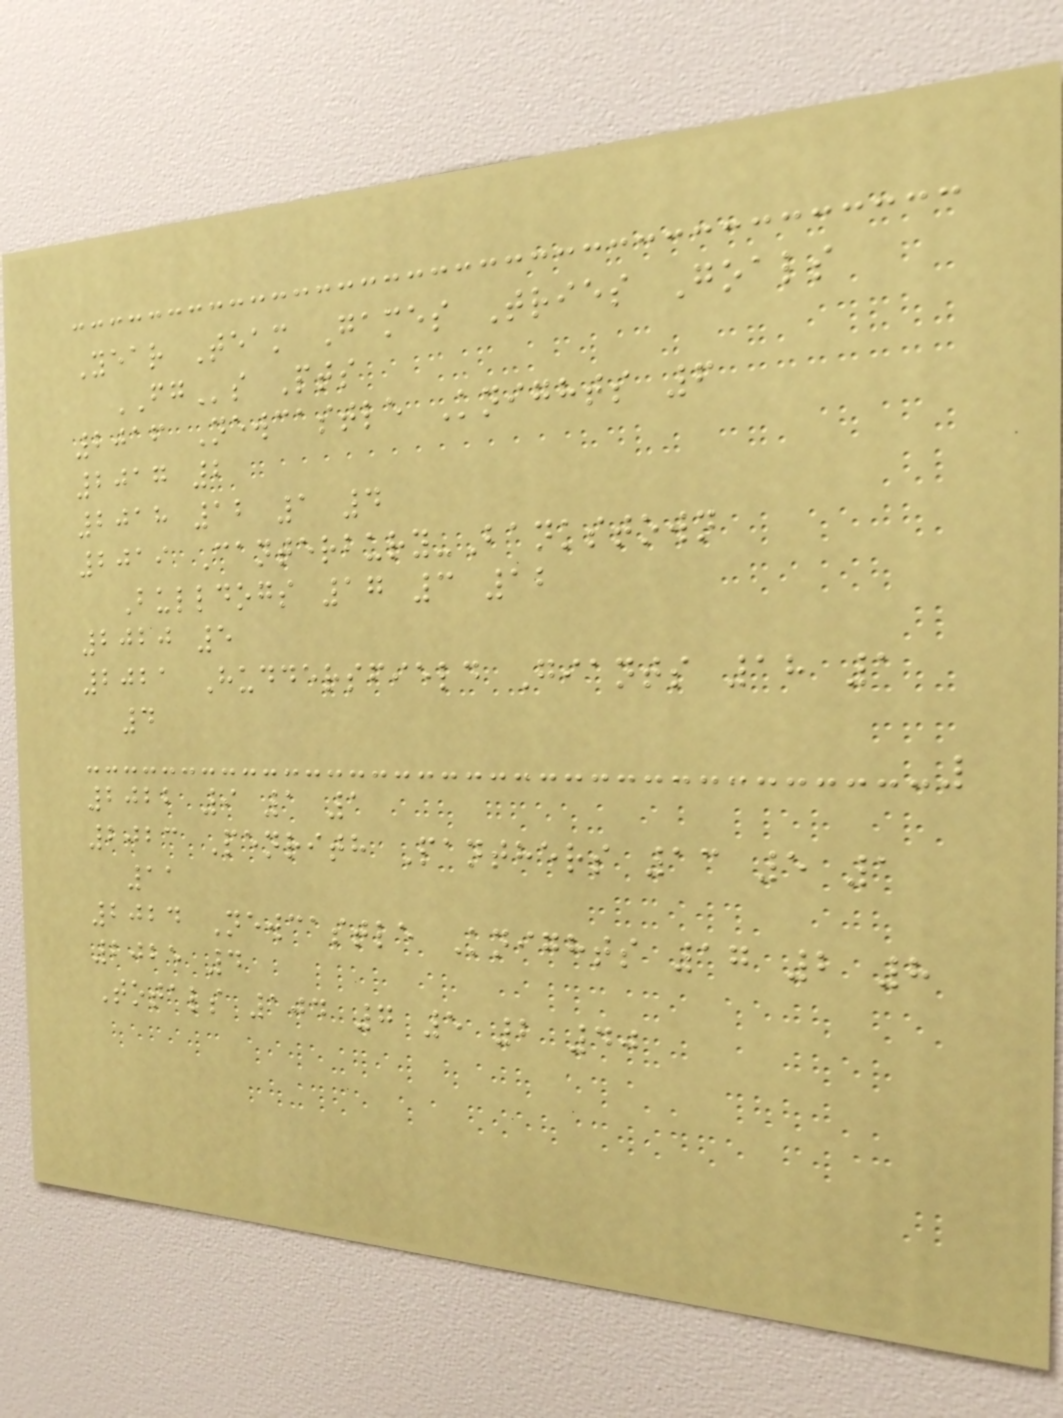Year Team Games Tries Goals
FGs Pts
2016 Newcastle Knights 6
2017 2
2018 12 1 4
2019 Canterbury-Bankstown
Bulldogs 17 3 12
2020 5
2021 Huddersfield Giants 18 1
4
2022 9 1 1
2023 Penrith Panthers 13 5 1
11
2024 Newcastle Knights 17 2 8
2025 4
Totals 104 7 5 2 40
